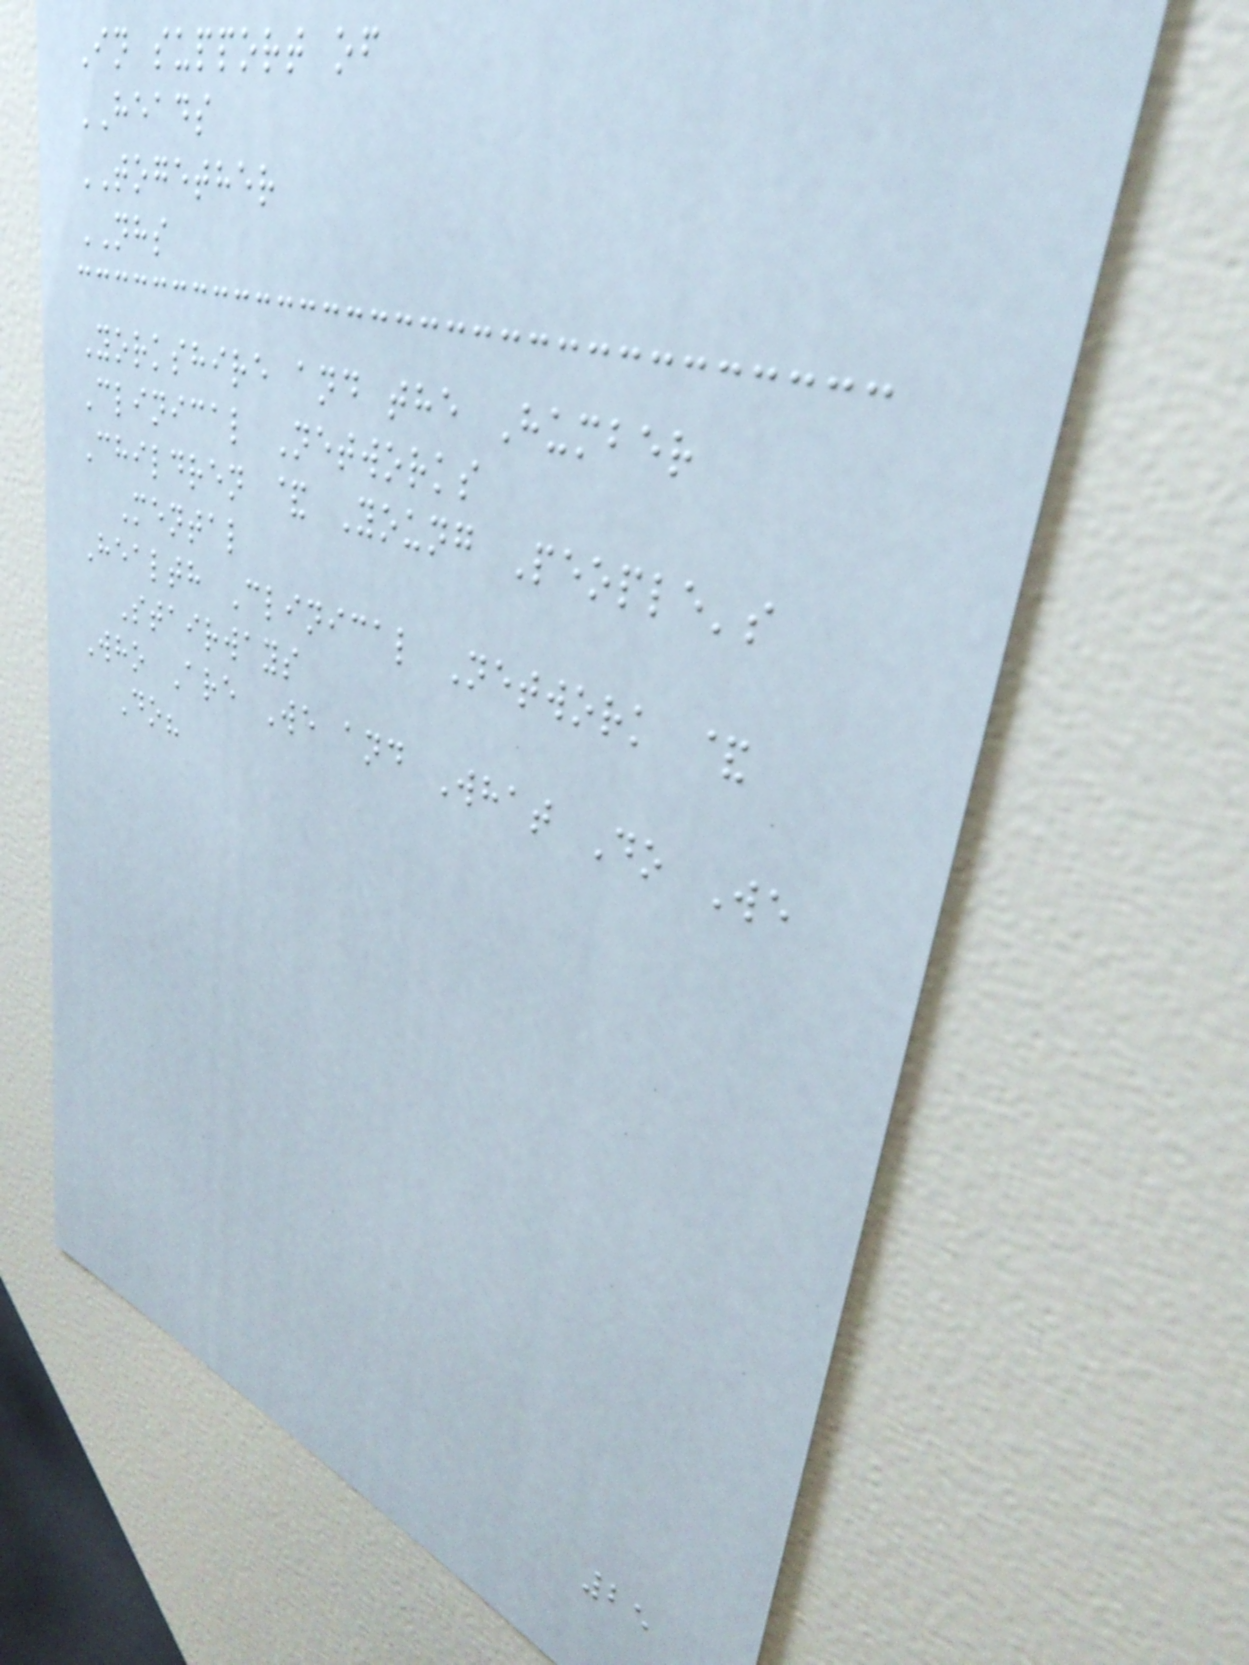In support of
HEADS
TOGETHER
NHS
Yorkshire and the Humber
Clinical Networks
Children & Young People's
Mental
Health Clinical Network &
Stairways
Who Are We and What Do We
Do?
25
